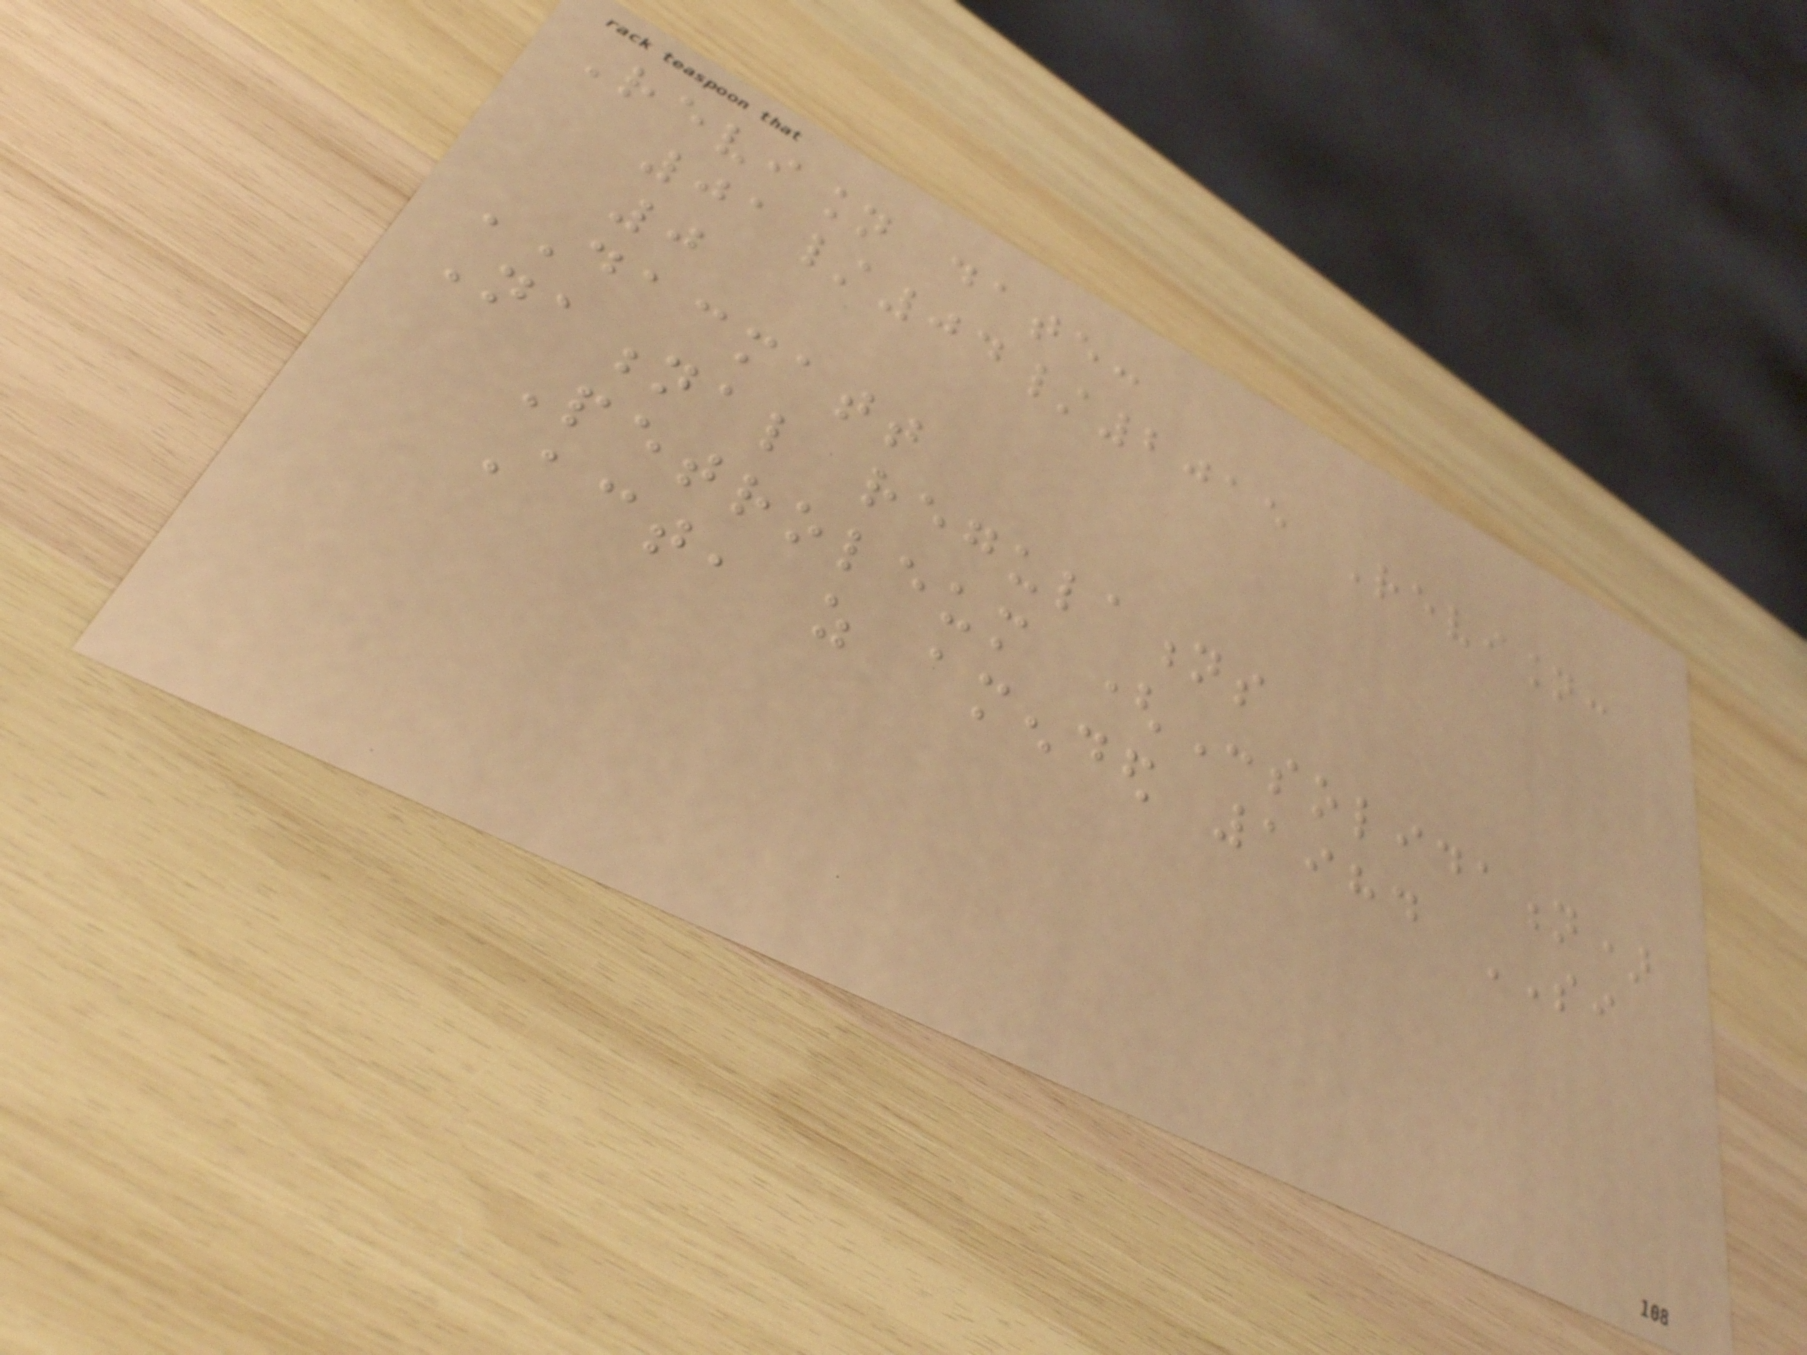Revision date:
01/04/2015 Revision:
0
DACMATT
National regulations
Petroleum (Consolidation)
Act, as amended 1984 SI
